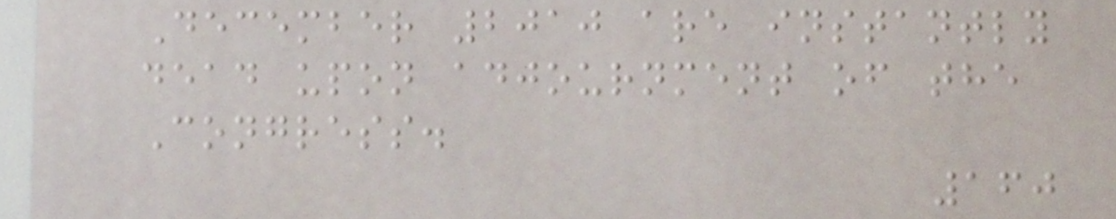December 2010 are instantly
dead upon adjournment of the
Congress.
160
